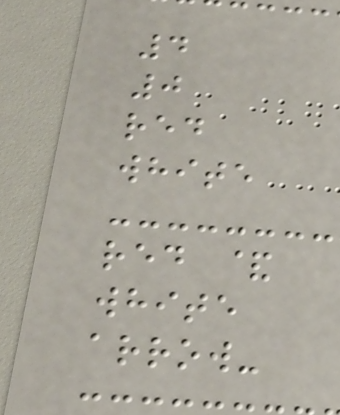4
0
red
white
red &
white
arrow-
